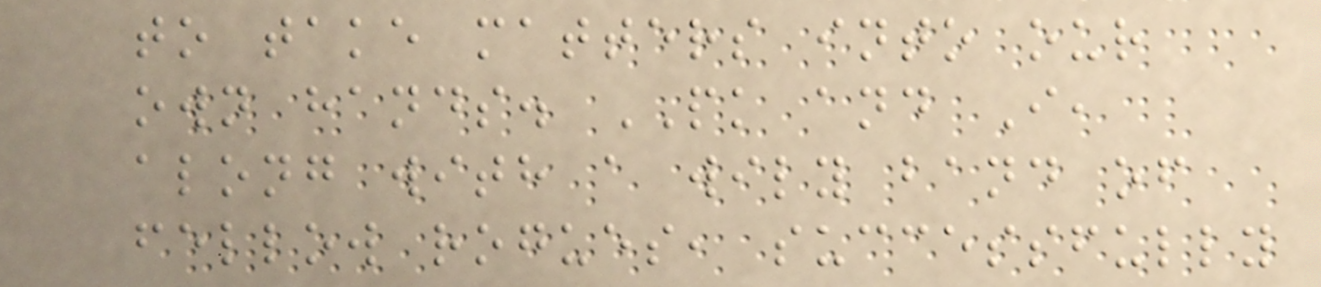to take matters into our
own hands. PK and I,
along with a wily band of
fellow rogues, successfully
